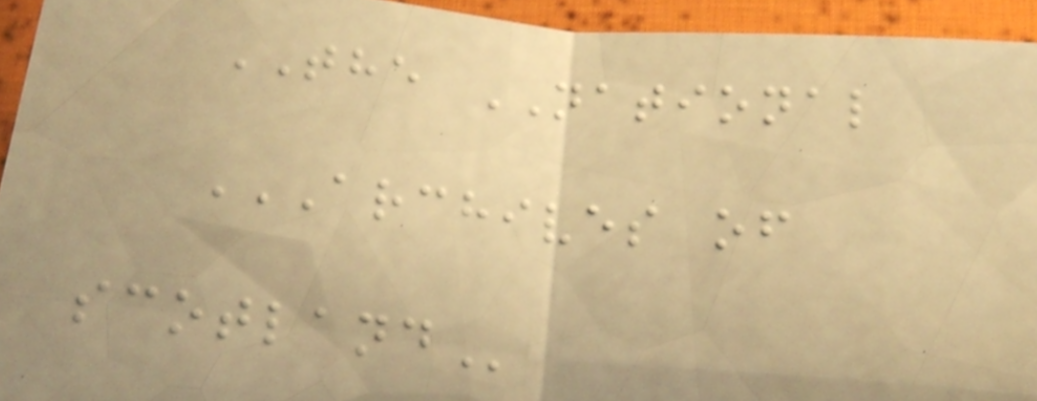THE NATIONAL
ARCHIVES OF
SCOTLAND
